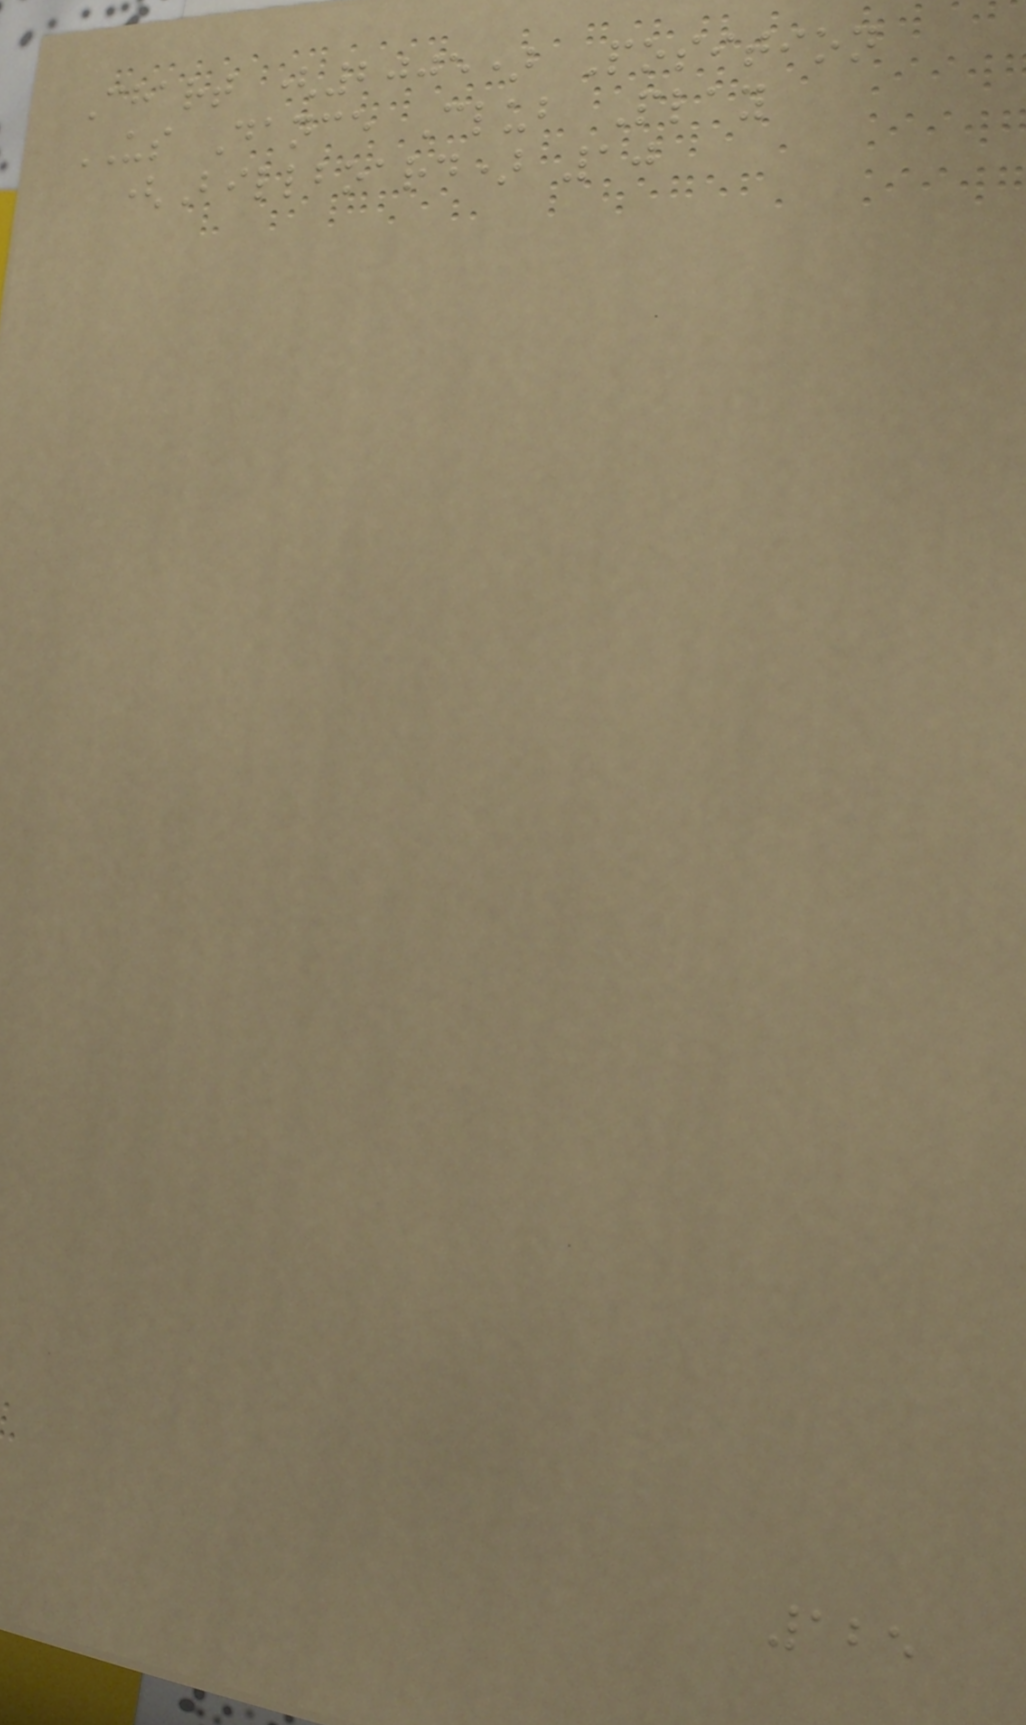Chart (2005) Position
US Dance Club Play
(Billboard) 10
125
